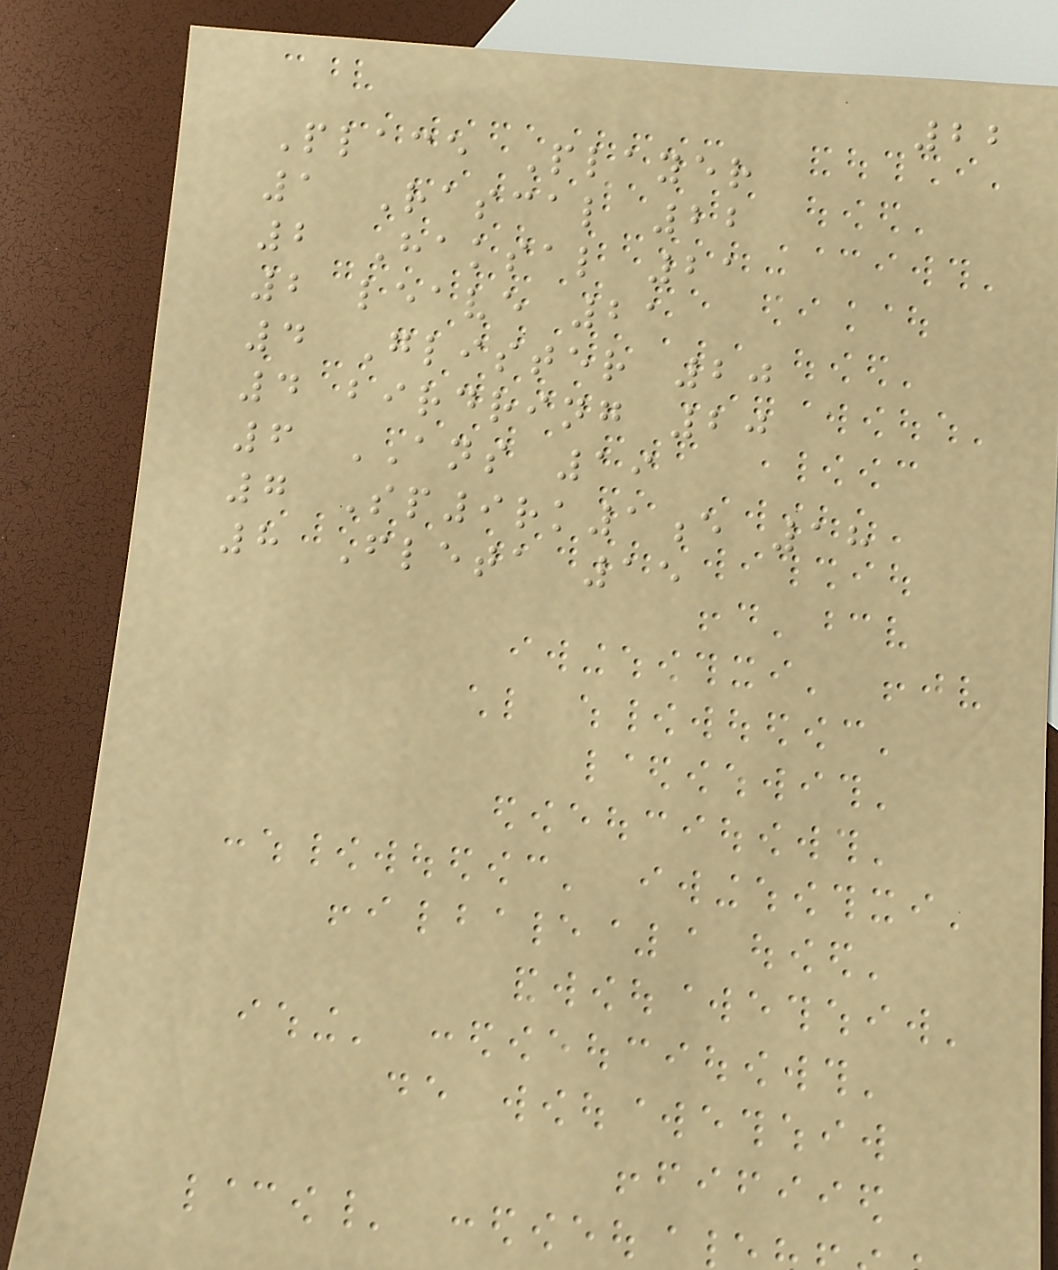22
Place Player
1 Rascal 22
2 Haksal 21
2 leave 21
4 Glister 20
4 birdring 20
6 ANS 19
7 Sp9rk1e 18
8 Fleta 15
